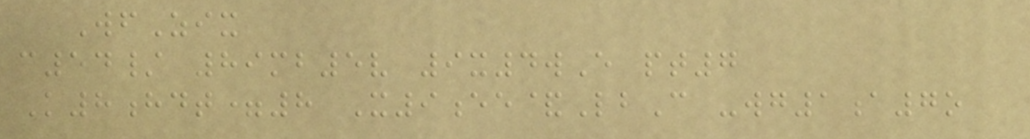WfZix
c54/ 89mb5v 9x4wE pt7
K8hdt=8 X9ee&LbC -wg1a7o
